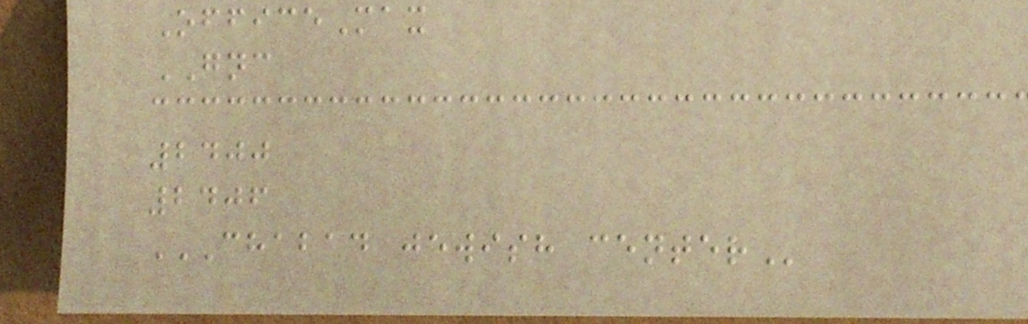OfficeMax
GNC
2400
2406
CHABAD JEWISH CENTER
